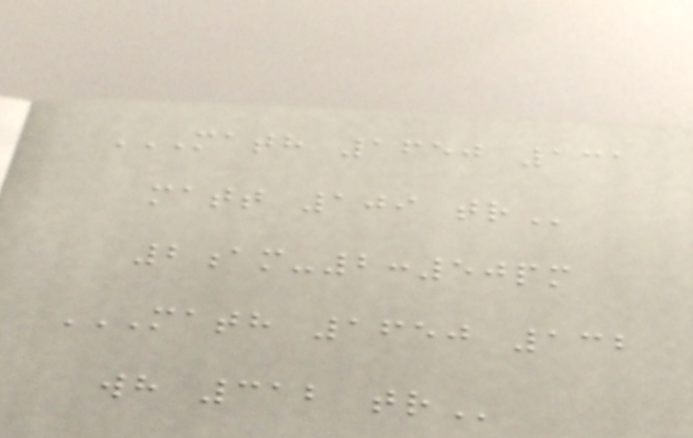MATH 1650 131
MATT 109 TR
2am-2:50pm
MATH 1650 132
WH 312 TR
